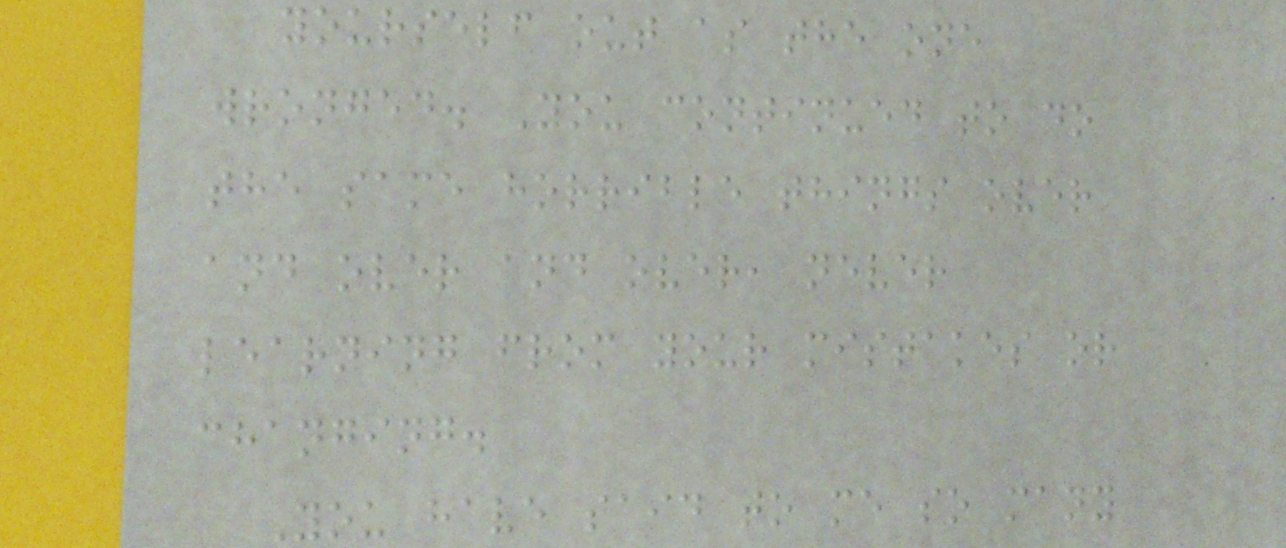yourself out as the one
wronged. You continued to do
the same horrible things over
and over and over, never
learning from your mistakes or
changing.
You have said to me so many
